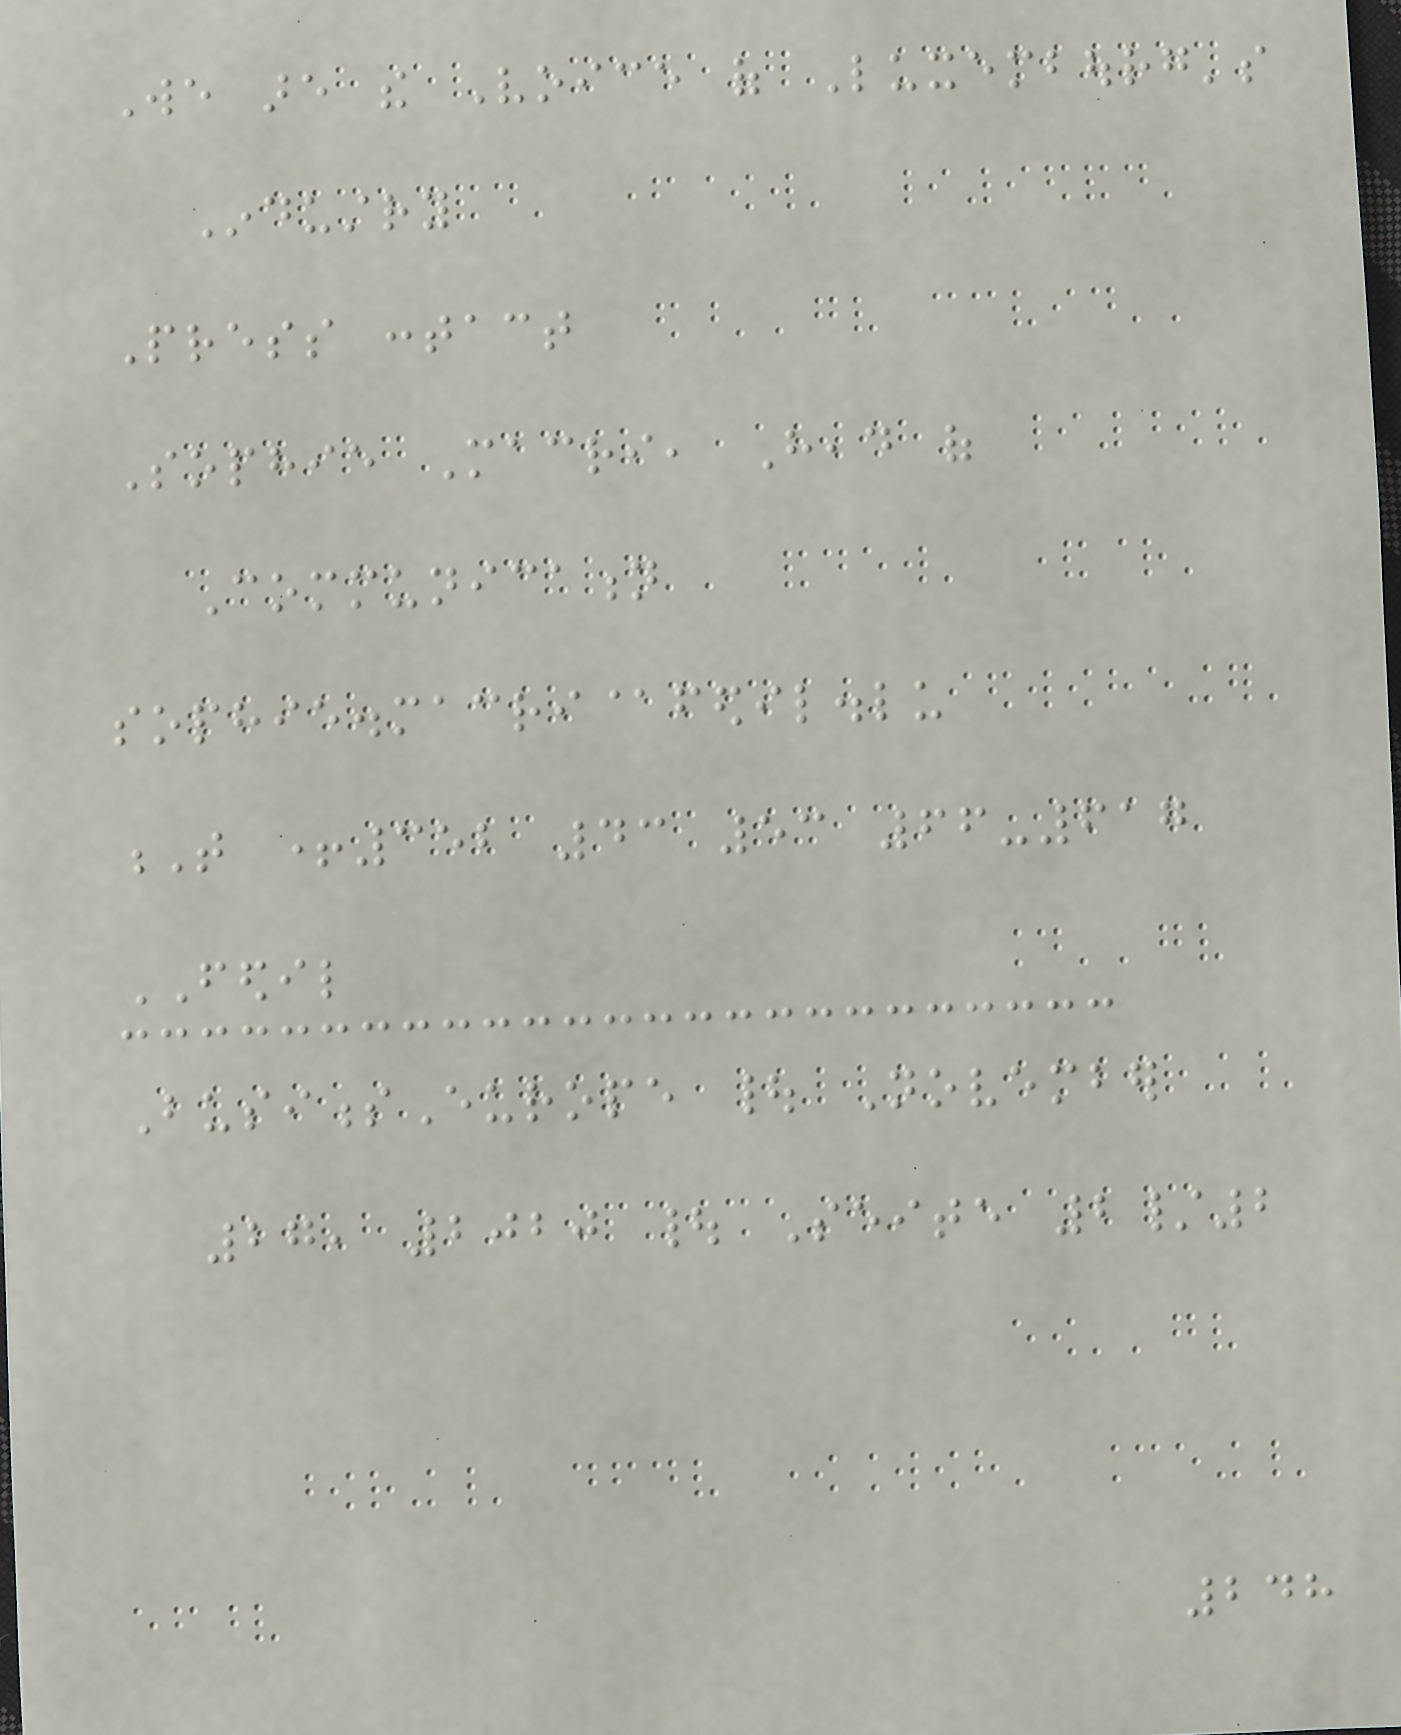We are the Voice of Luxembourg's
Industry
Press contact
Sophie Macri, Head of
Communication
sophie.macri@fedil.lu
T +352 43 53 66-617
FEDIL
BusinessEurope | November
27, 2020 | Seite 2/2
248
